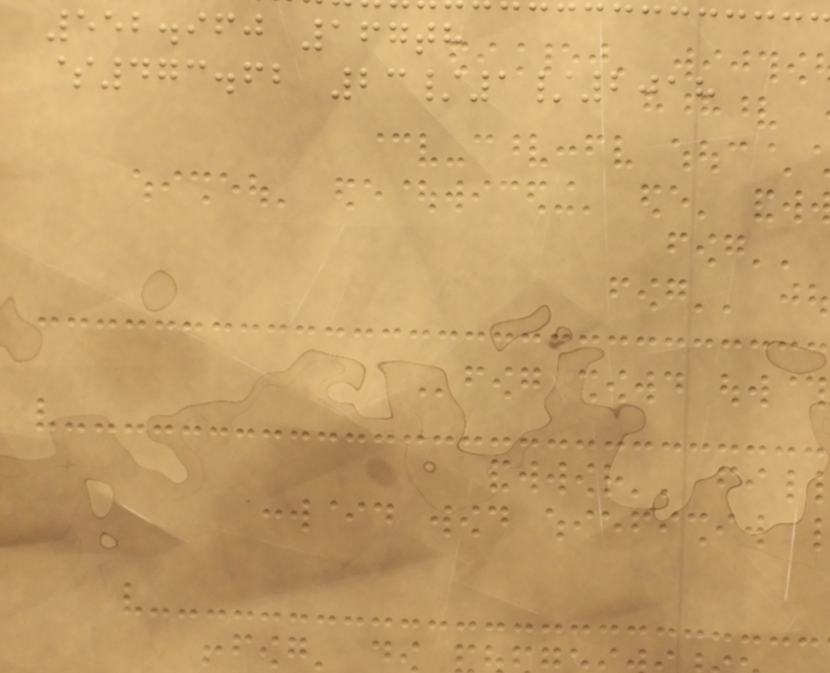552.960 167th
$473.62 23/1/2018
